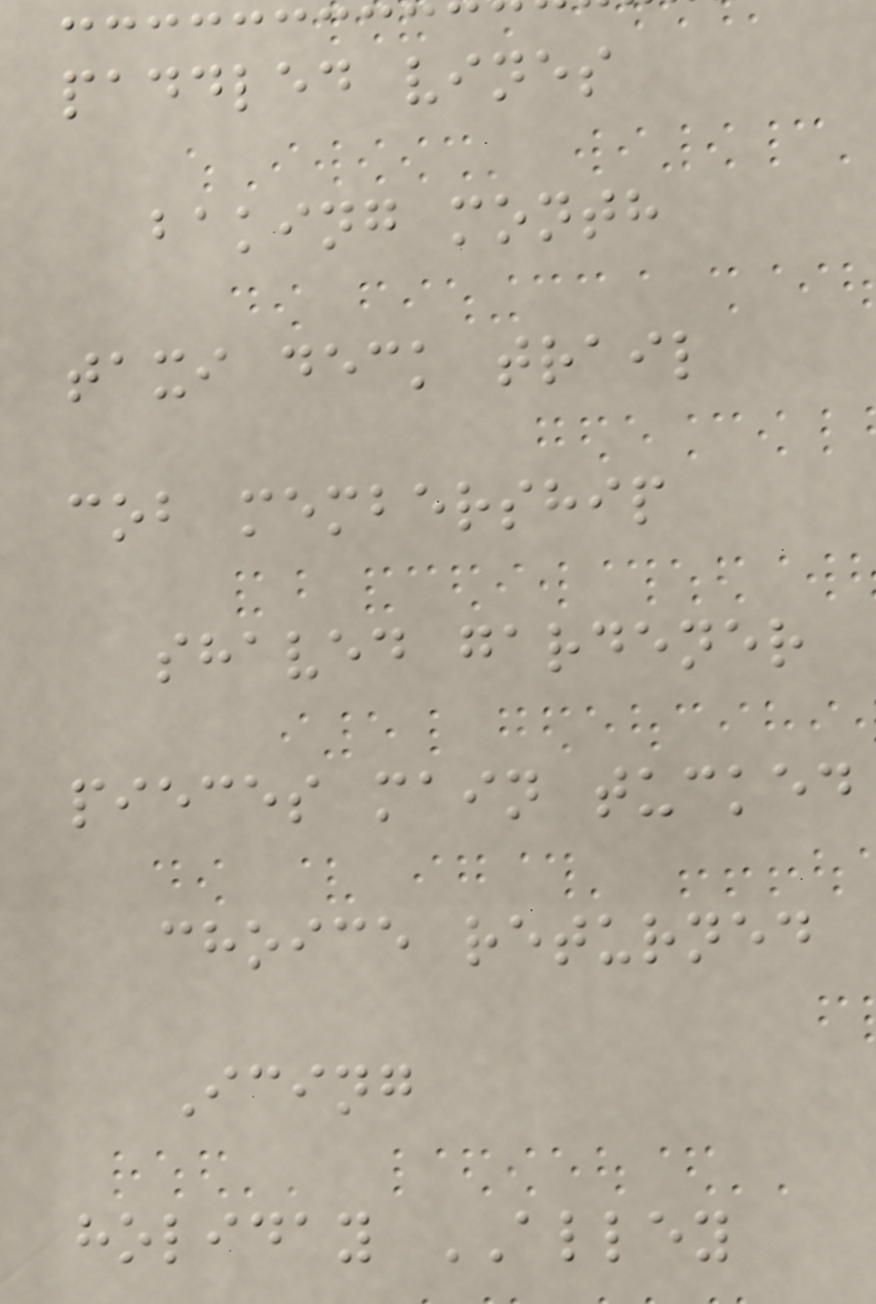paddled vines
baking month
taxi deck trail
cob membership
shaved gardener
pieces main tucked
choice returned
Icing
holiday ALLEY
